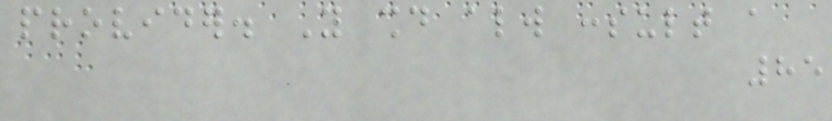provider. You should always consult a
85
